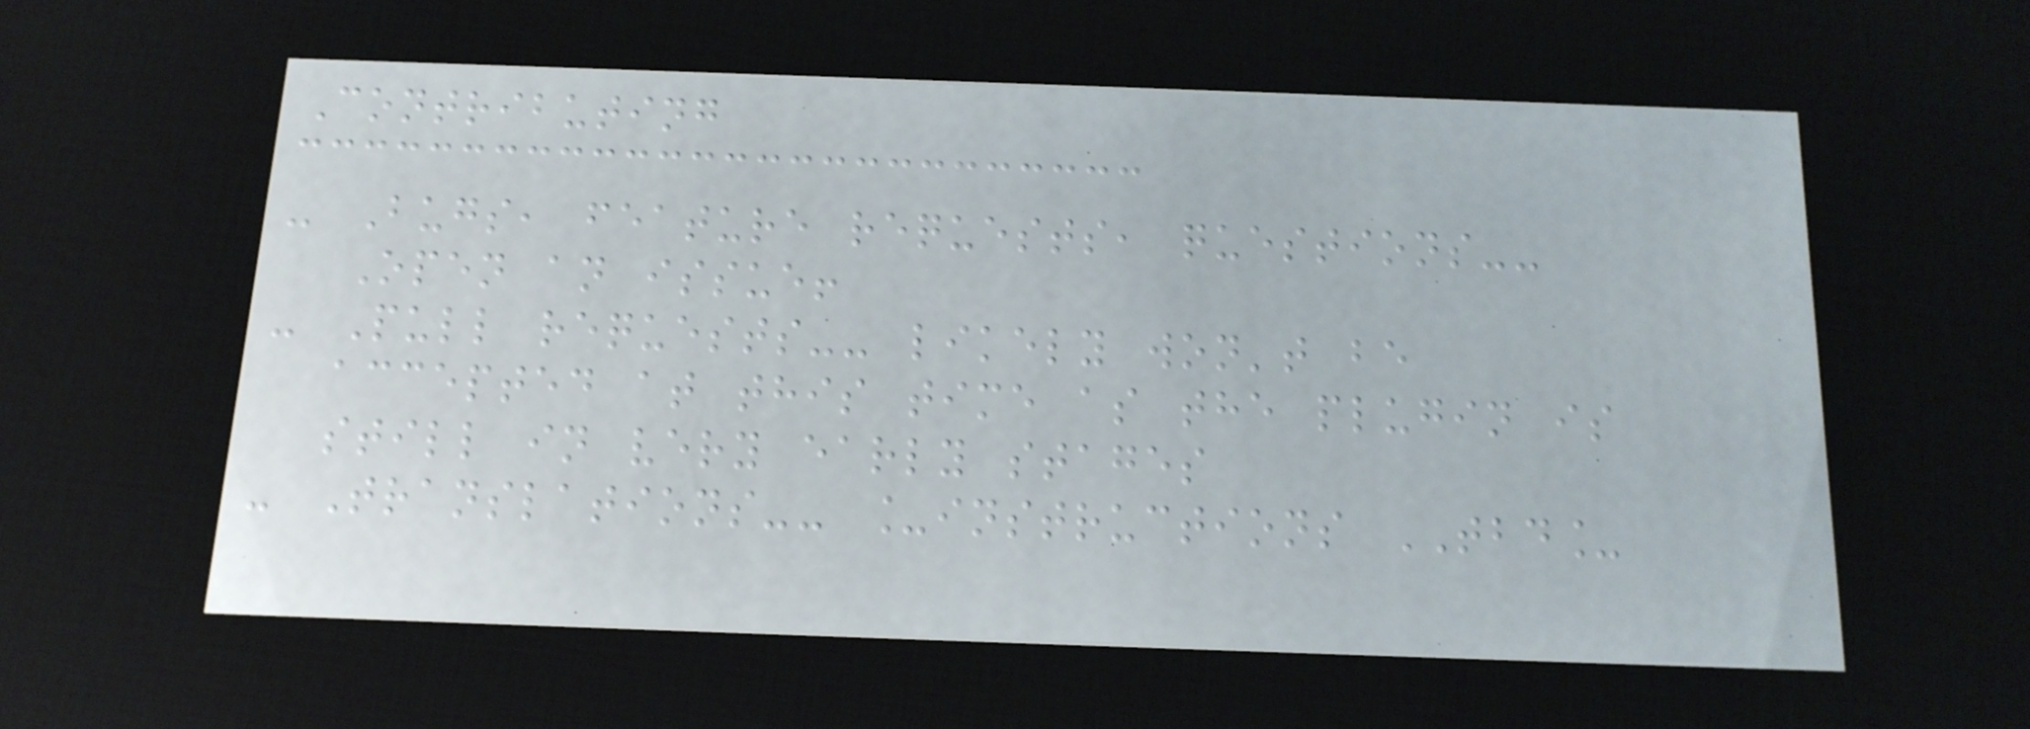Contributing
- Bugs, feature requests, questions--
Open an issue!
- Pull requests-- likely won't be
accepted at this time as the plugin is
still in very early stages
- Translations-- _instructions TBD_
